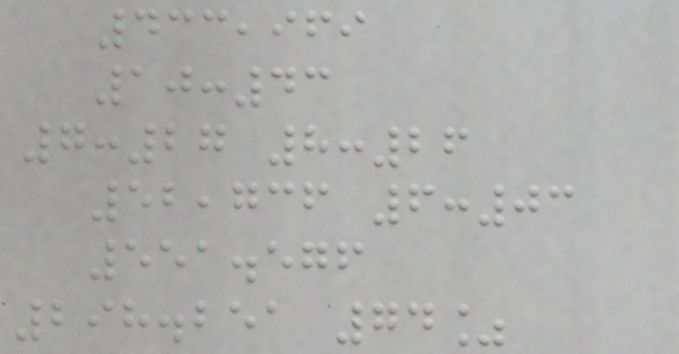433,969
10:43
7:27 8:26
52,736 6:03
551.576
298.251 74%
